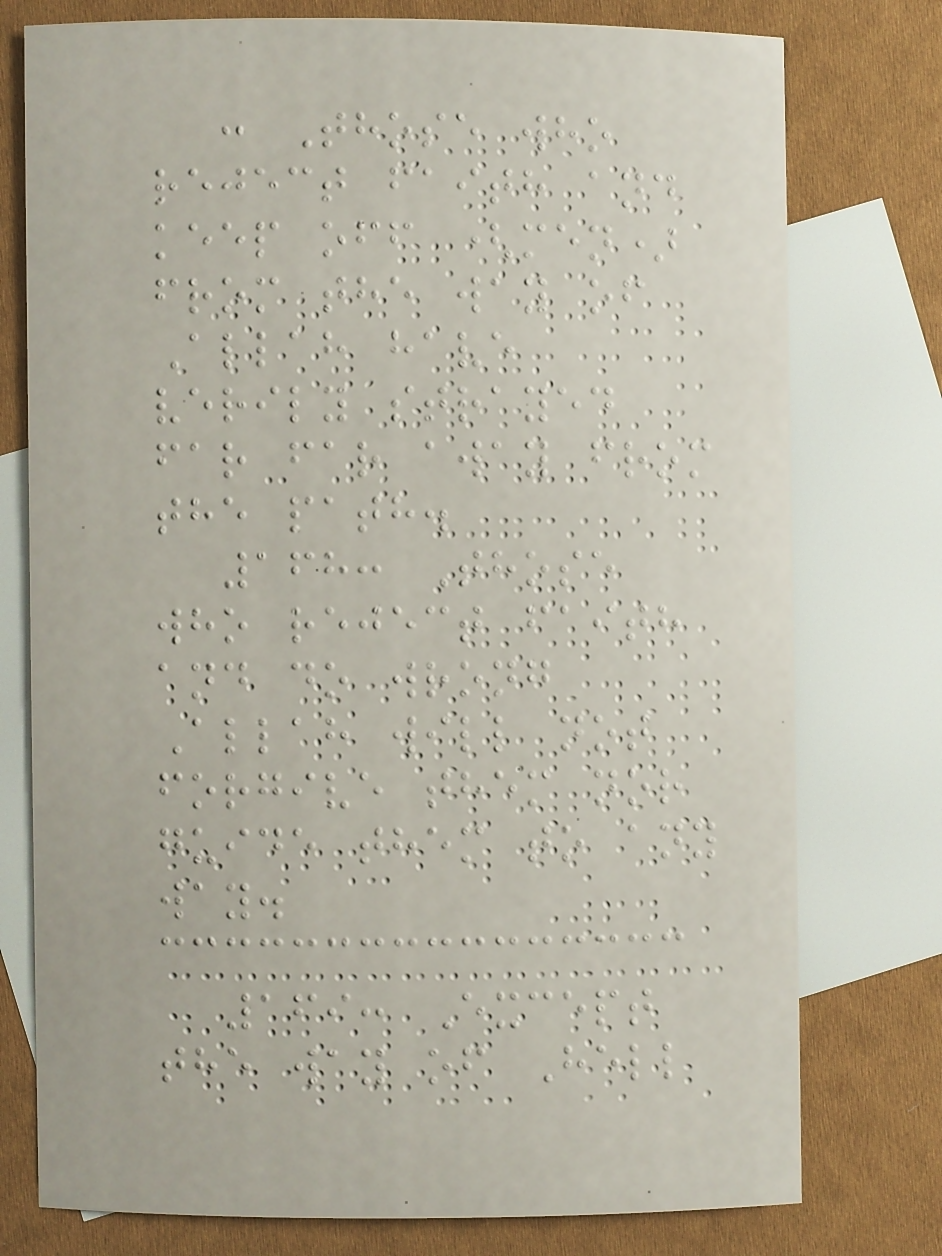: Those who
reject faith and
keep off (men)
from the way of
Allah have
verily strayed
far far away from
the path.
168: Those
who reject faith
and do wrong
Allah will not
forgive them nor
guide them to any
way.
169: Except
the way of Hell
